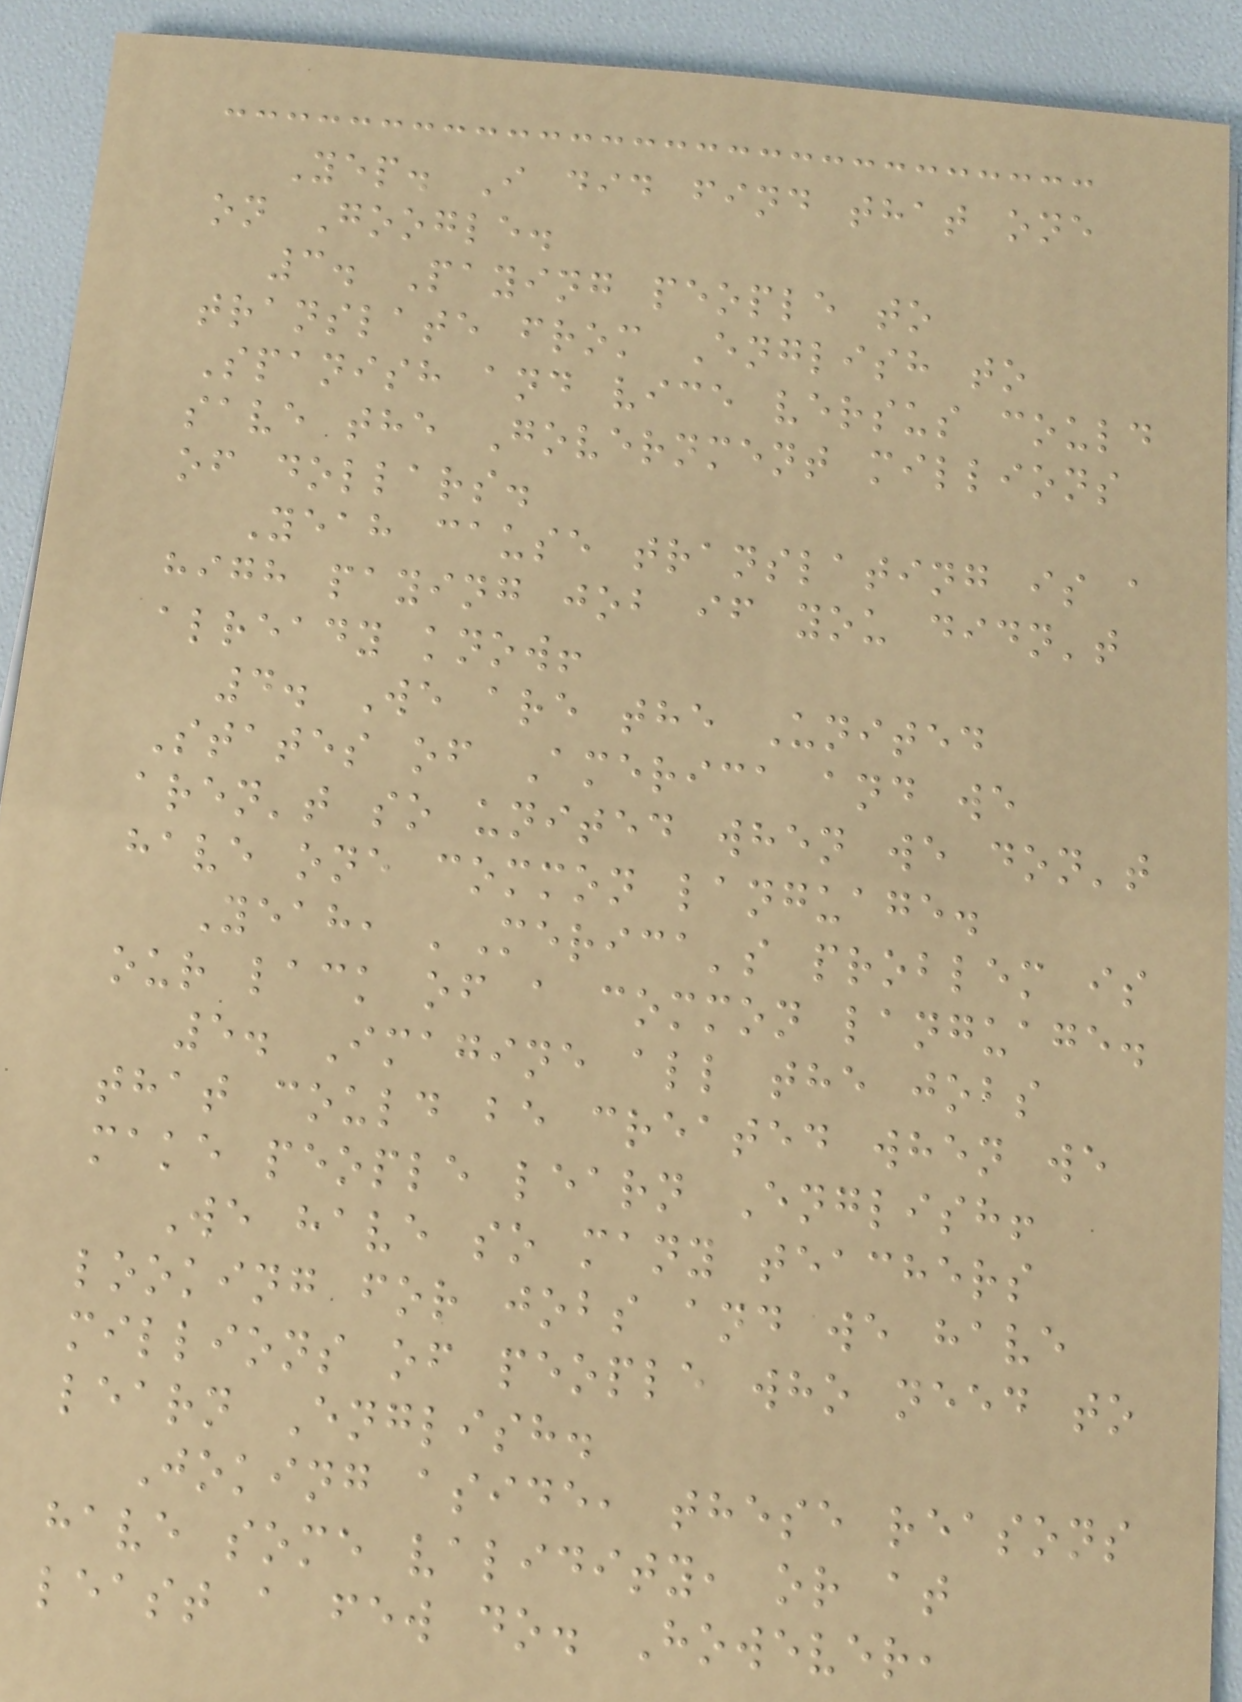Yep. I did find that one
on Google.
3. Paying people to
translate from English to
Spanish and vice versus could
save the Government millions
of dollars.
Yeah cause translating is a
high paying job if you didn't
already know!
4. We are the United
States of America and we
aren't so united when we don't
have one common language.
Yeah, 'Merica's problem is
our lack of a common language.
5. Imagine all the jobs
that could be created when we
make people learn English!
We have so many teachers
looking for jobs and we have
millions of people who need to
learn English.
Joking aside, these reasons
have some validity, or at
least a few do. However,
